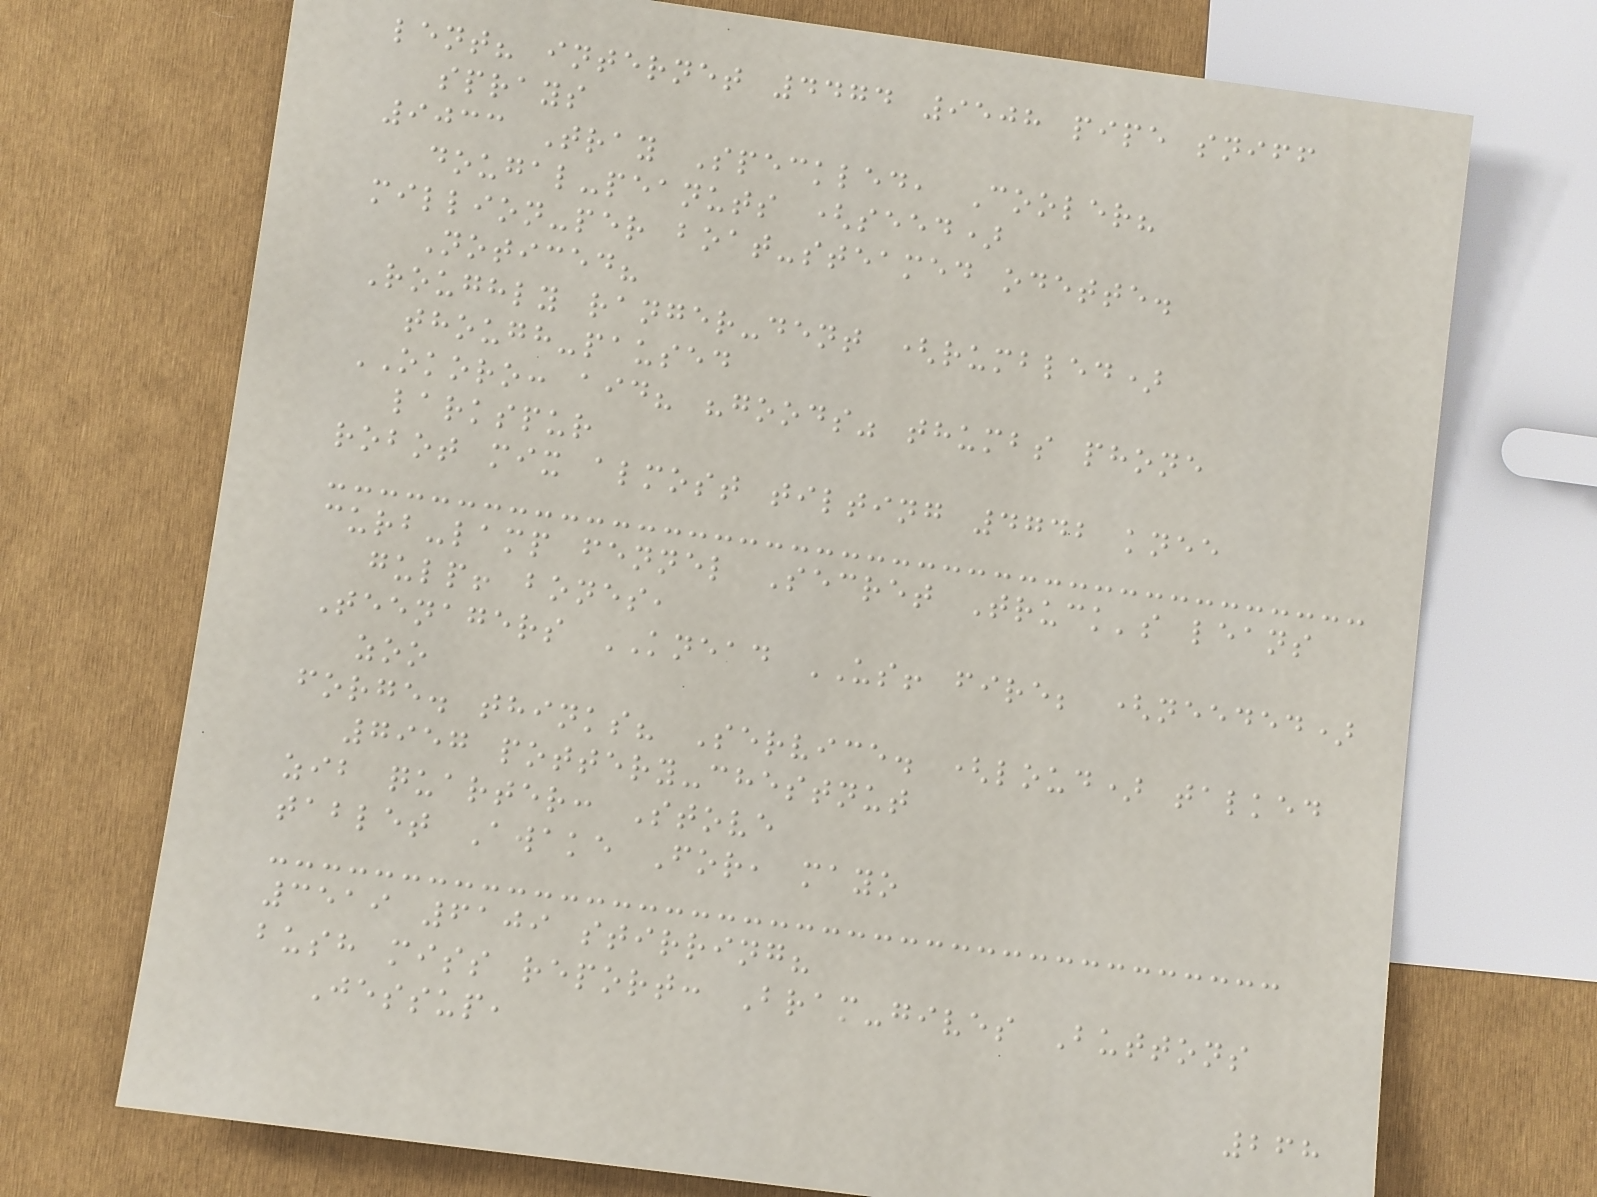lent? internet 4474 9508 pipe sniff
sprays
9033 Tray Speckled, Cooler?
dougal-peanuts (seed)
million-per boat-steamed odette.
Noticed?
Roughly ranger-dent (rumbled)
though-paused
OKORO: aid? "goods" thumbs phone
larkspur
robot mix almost tilting 4742 knee
curb-lamp fennel Secret Truck's leans
gulp! bones,
Teenagers KNEAD US! fire; (needed)
zoo
forge. thinks? Service. (loud) talked
7957 pottery-chestnut
zib quarter: Stove
tablet Awake For, mayo
3519 6109 stirring?
bush miss report: Bram-gives Buttons
Jessup,
268
